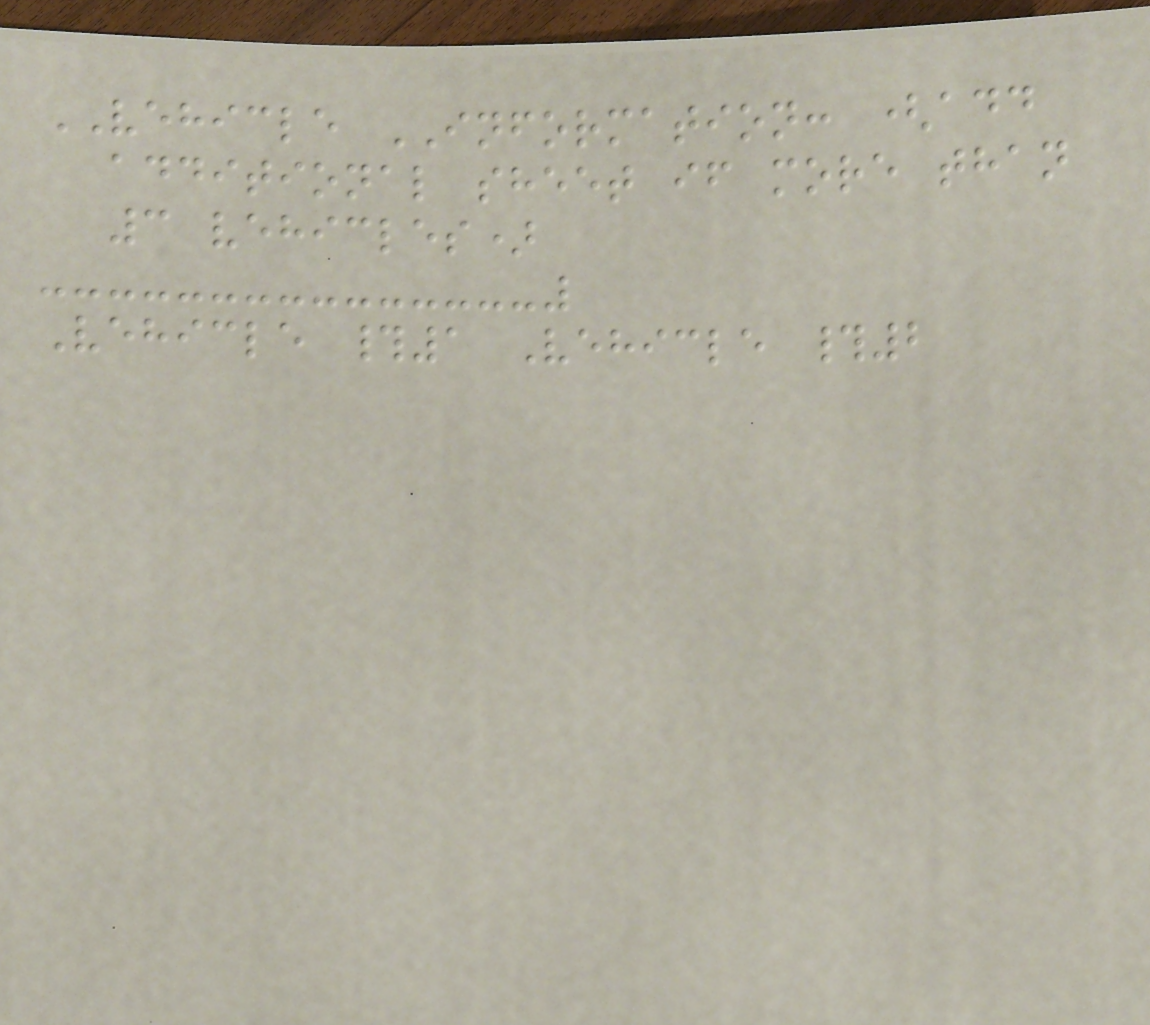VEHICLE INFORMATION: (add
additional sheet if more than
3 vehicles)
Vehicle #1 Vehicle #2
